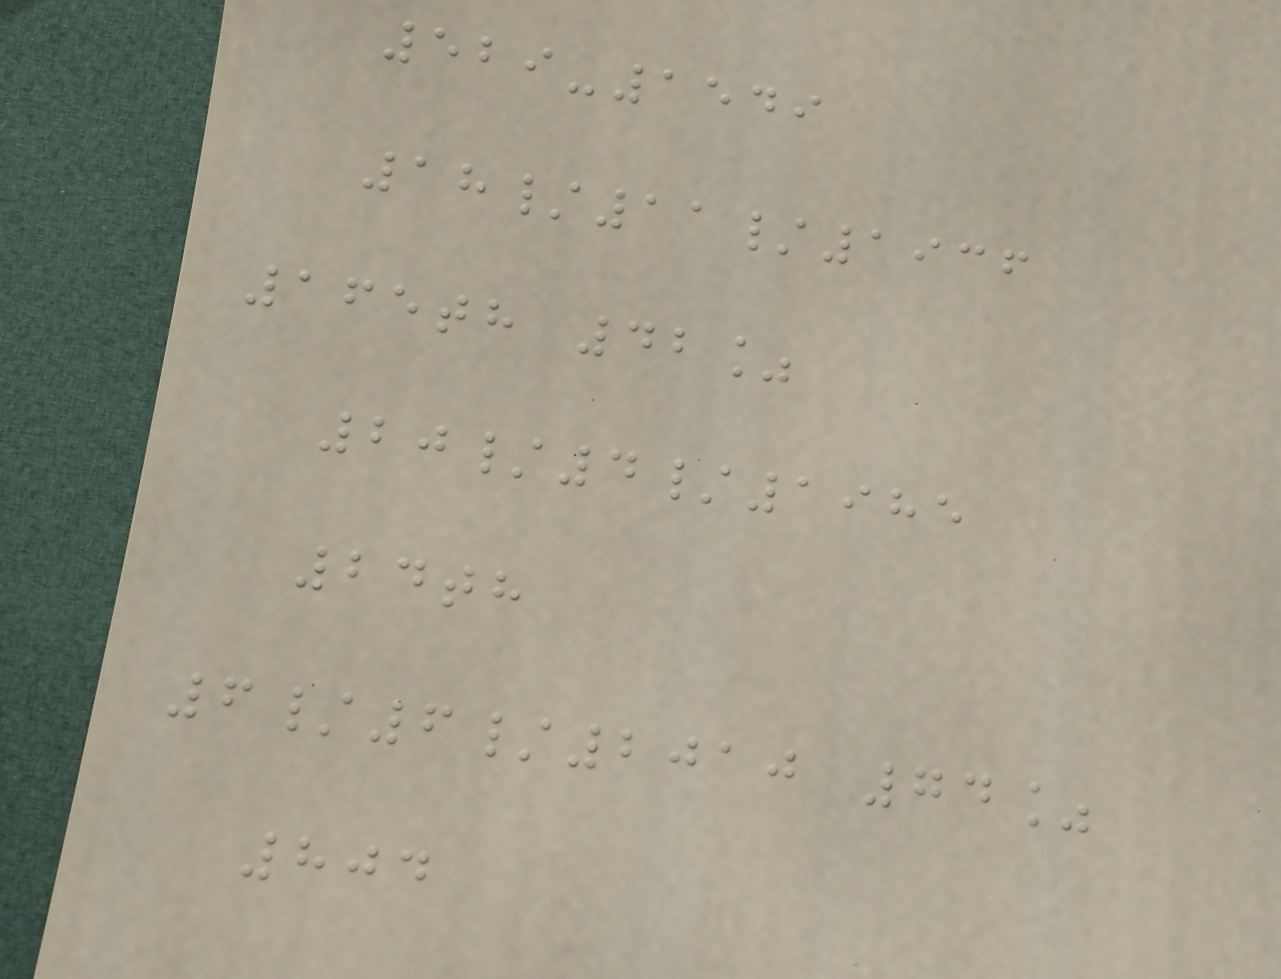529-1549
18/11/1936
165th 42%
20/4/1985
24th
6/6/2010 74%
804
